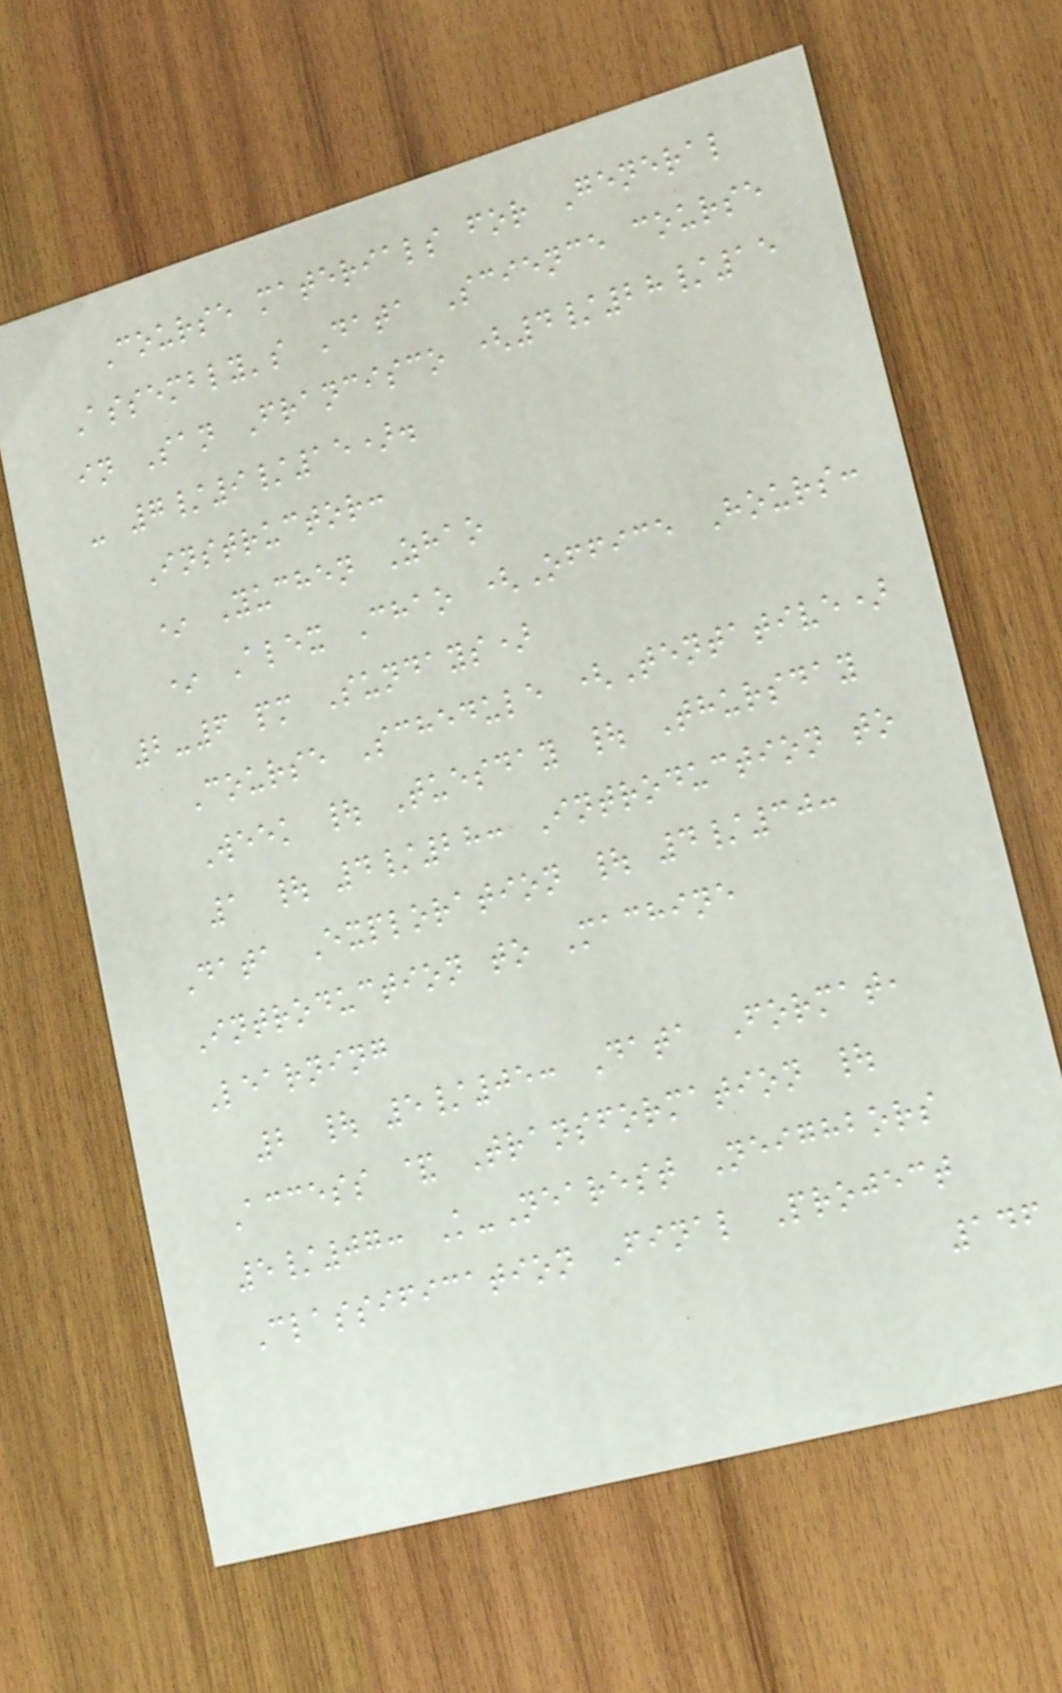Course materials for General
Assembly's Data Science course
in San Francisco (4/28/15
- 7/9/15).
Instructor:
* Yuchen Zhao
* Alex Chao (Office Hours:
2-6 pm Sundays)
Course Schedule (Tentative)
Week | Tuesday | Thursday
1 | 4/28: Introduction to
Data Exploration | 4/30:
Introduction to Machine
Learning
2 | 5/05: Data Format,
Access & Transformation |
5/07: K-Nearest Neighbors
Classification Final Project
146
